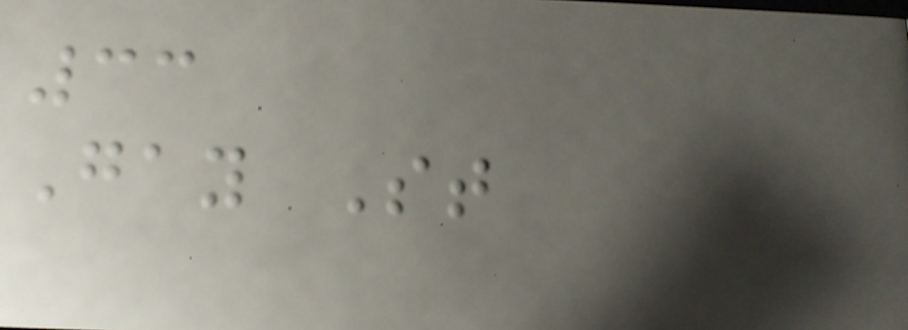33
Gay St
